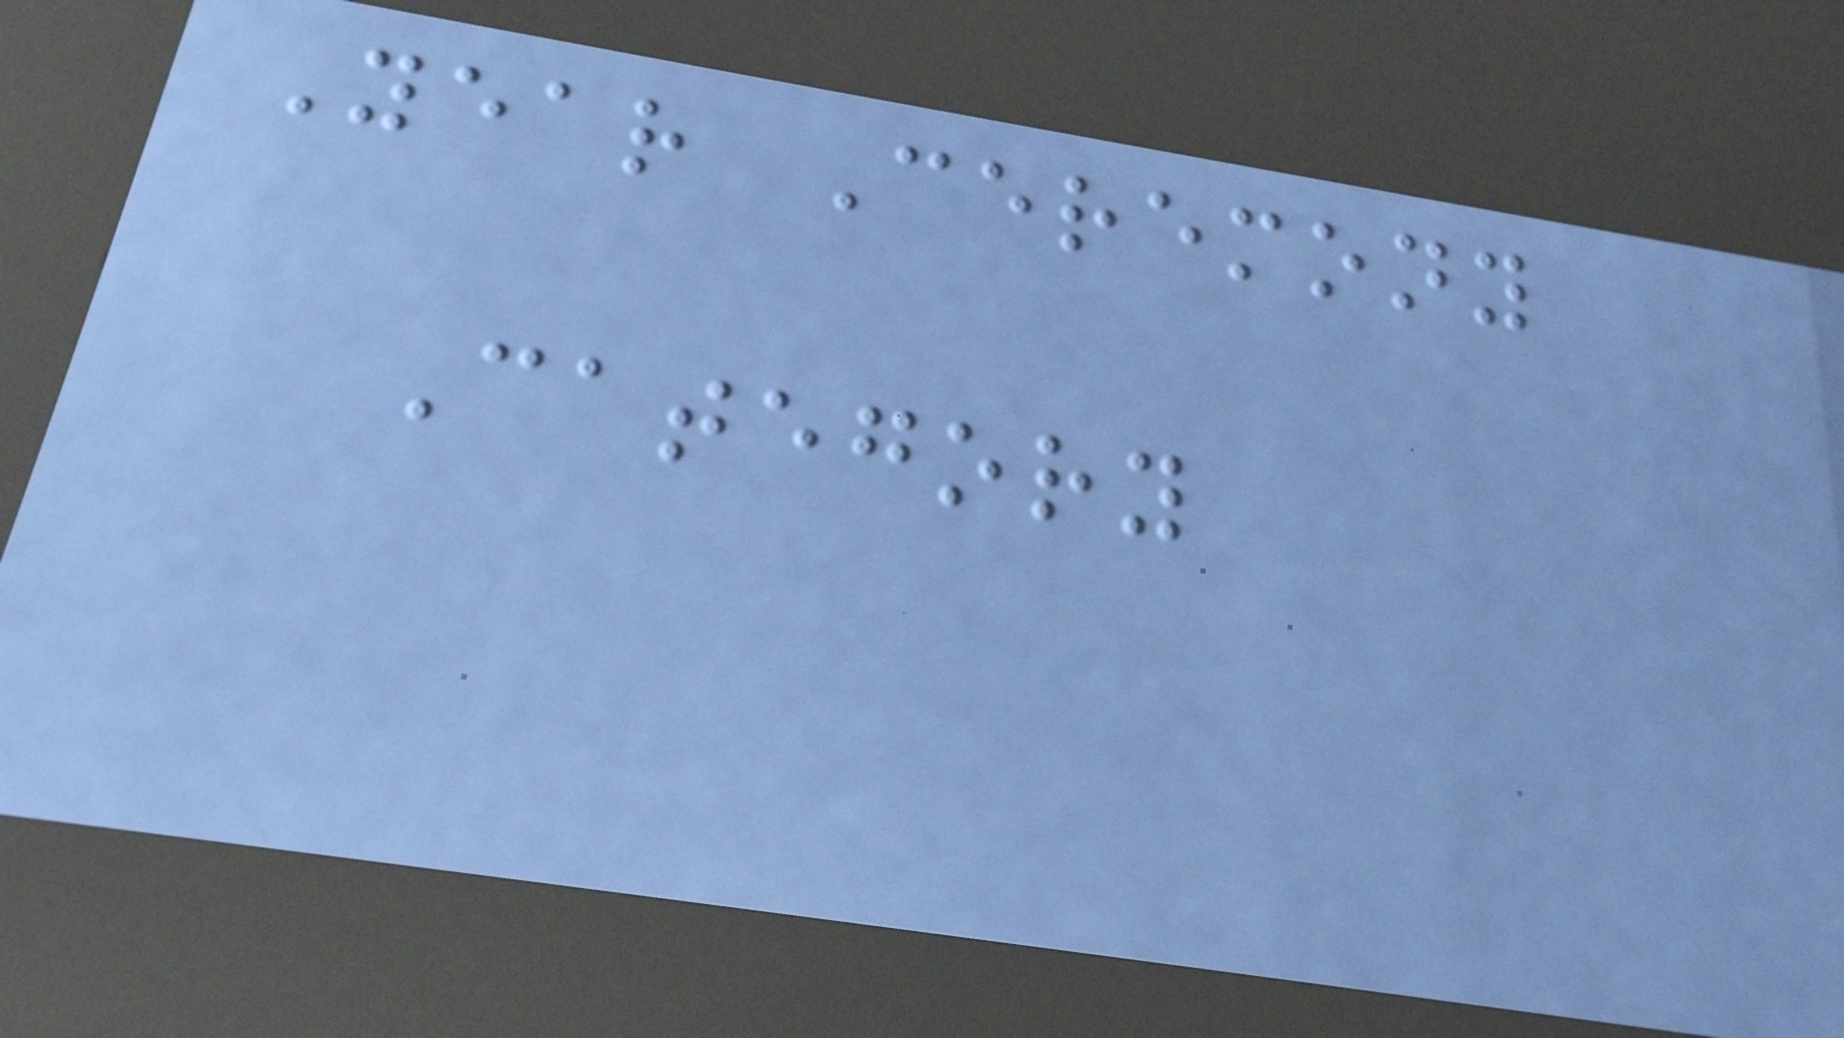Year Ceremony
Category
